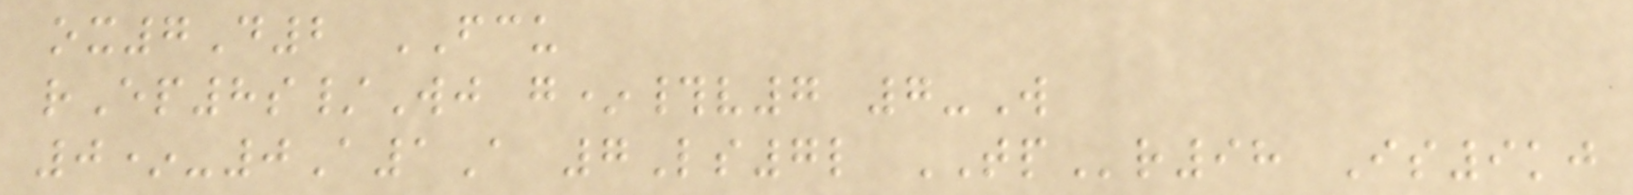ox7D2 FCU
rEp8s/Wj g*#v7 7-W
0*-0A1A 7Ls7l TPr98 Is9kj
